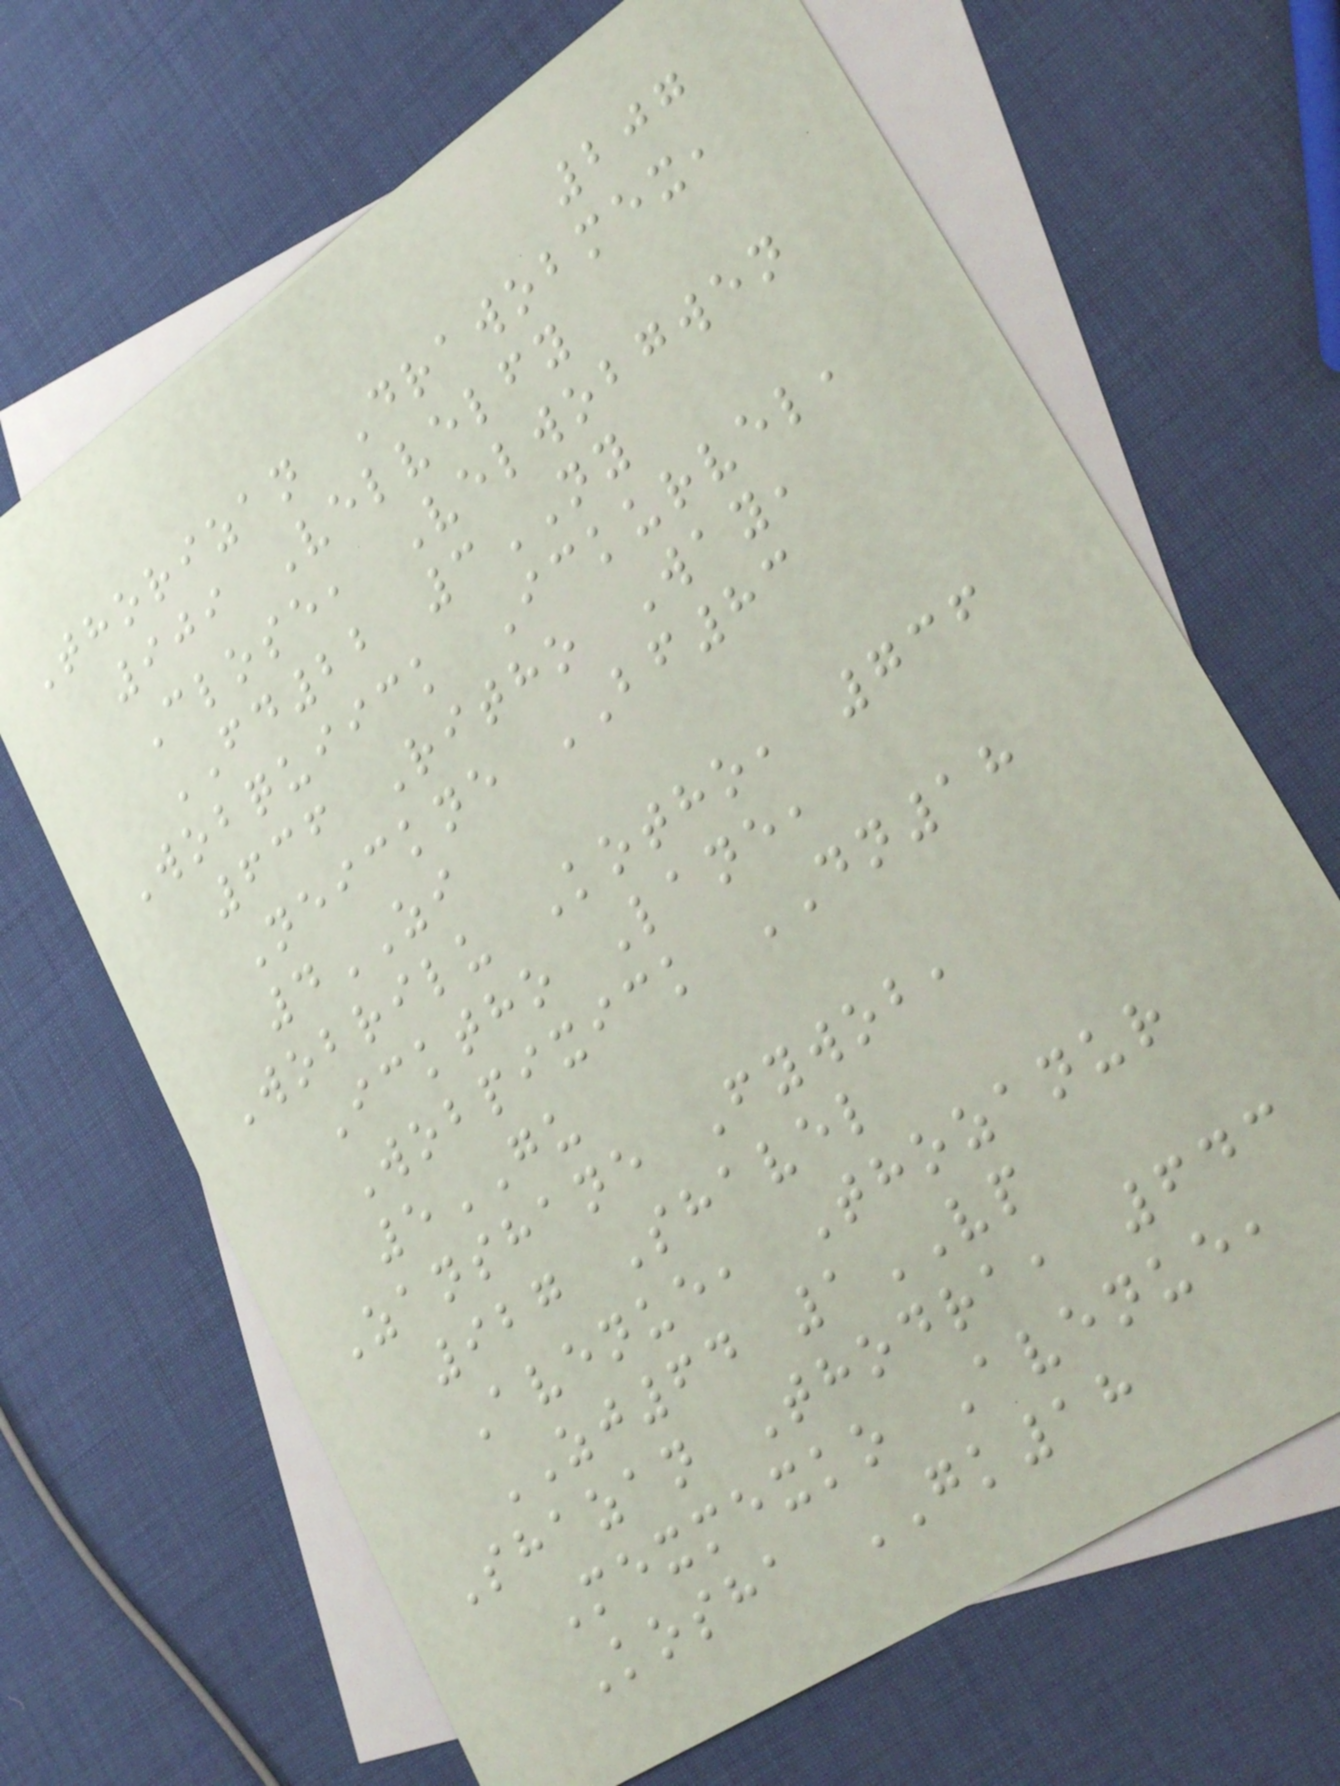207
Thorizan Drawobmex,
909 Velvelfy
Close, Velwobgwen
FD22 3NY
Wobquiick Ickurvel,
636 Ritho Way,
Neickne BF83
4ZI
Wobrilu Kotho, 736
Icktho Lane,
Wobpixick DN18
5GU
Zanshane Fywob,
927 Shavel
Avenue, Thozanur
ZJ64 1VP
Shazan Thodra, 643
Mexmexko Avenue,
Kosha GK18
